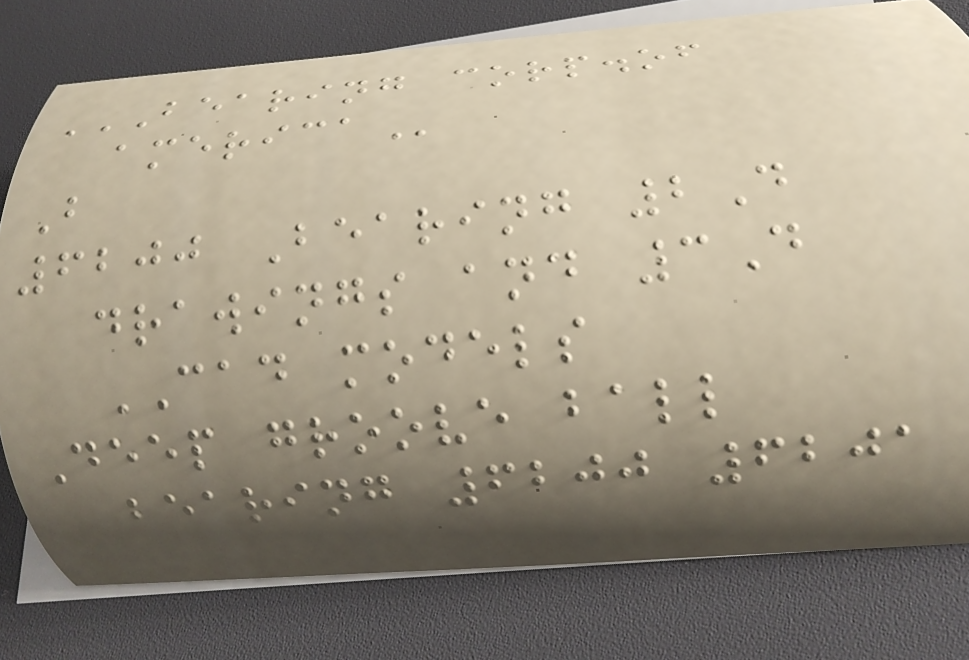BEARING CORP.OF
AMERICA
B
6200 Bearing 2D
drawings and 3D
CAD models
Deep groove ball
bearing 6200 6201
